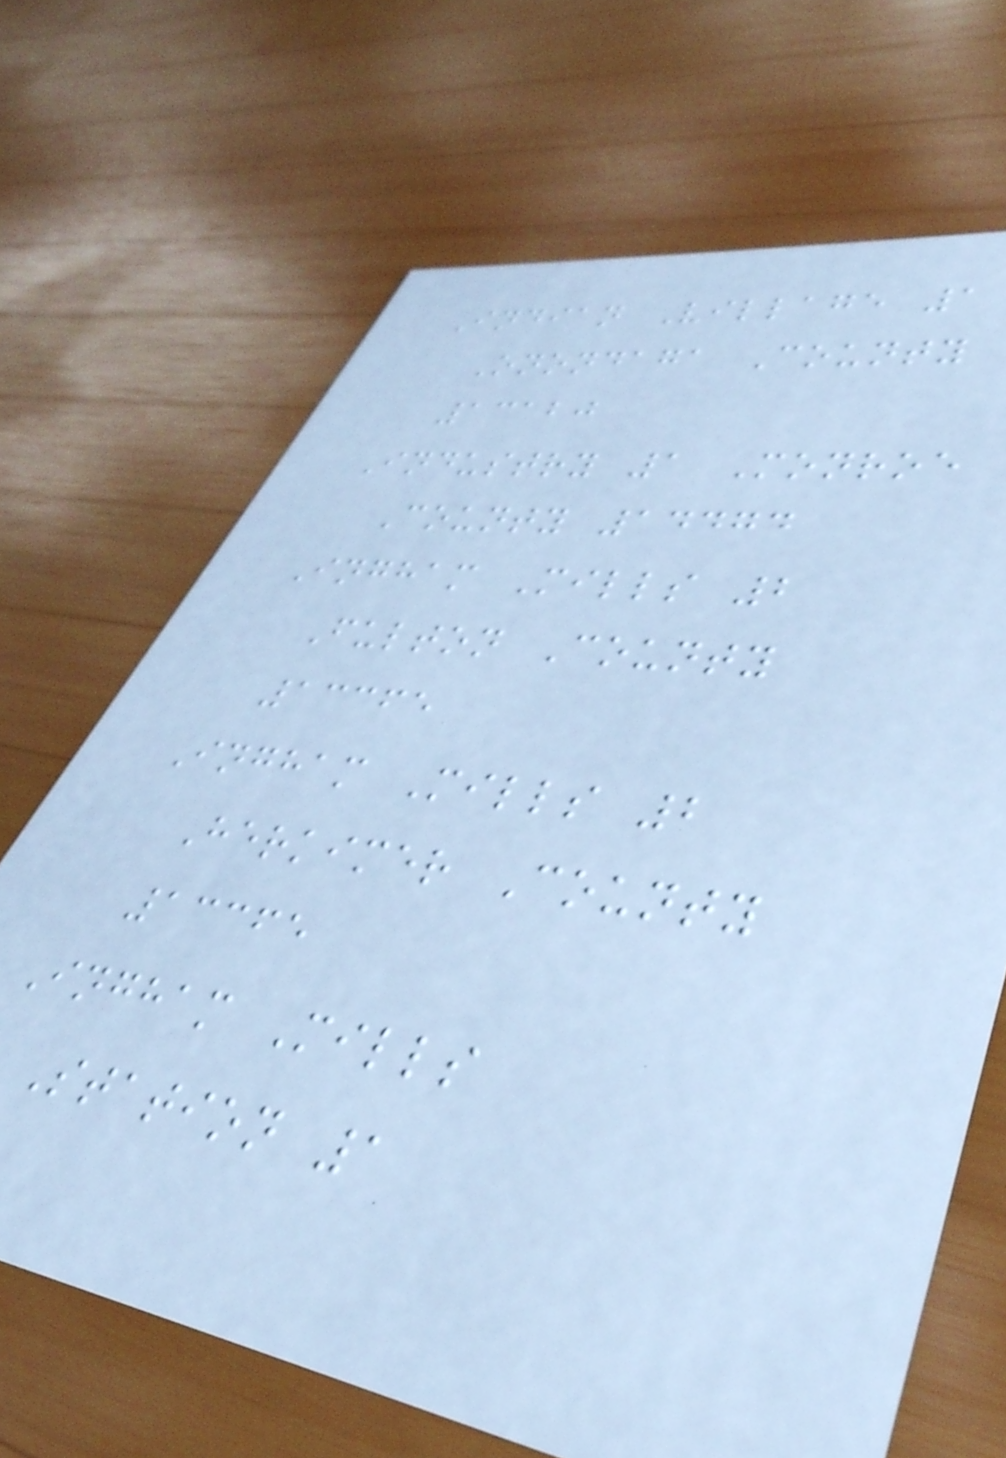Indian Village 1
Onondaga County
13120
Industry 1 Monroe
County 14474
Ingham Mills 2
Fulton County
13365
Ingham Mills 2
Herkimer County
13365
Ingham Mills
Station 1
